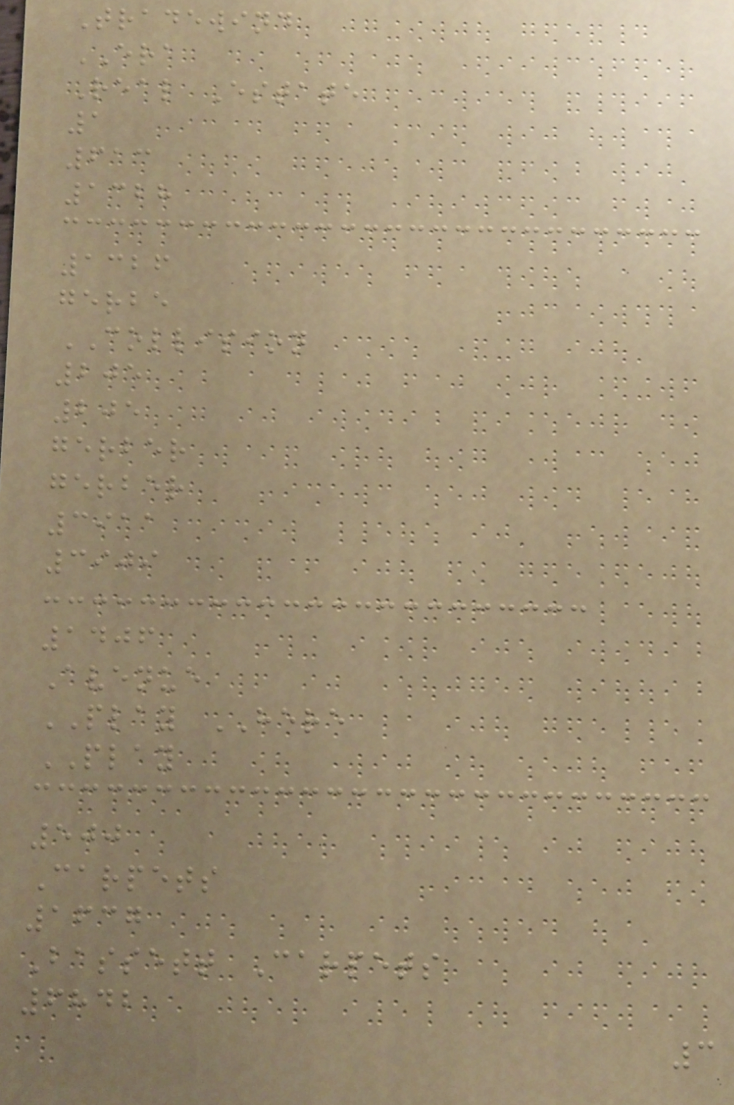Tradewind
ERA
Real Estate
1
613
1328
1326
gerbe
COLLISION
205
205
gerber
gerber
3911
3909
1406
Avenue
PLAY HERE
PLAY
500
Carpets
1637
Bassett Carpets
6842
3
